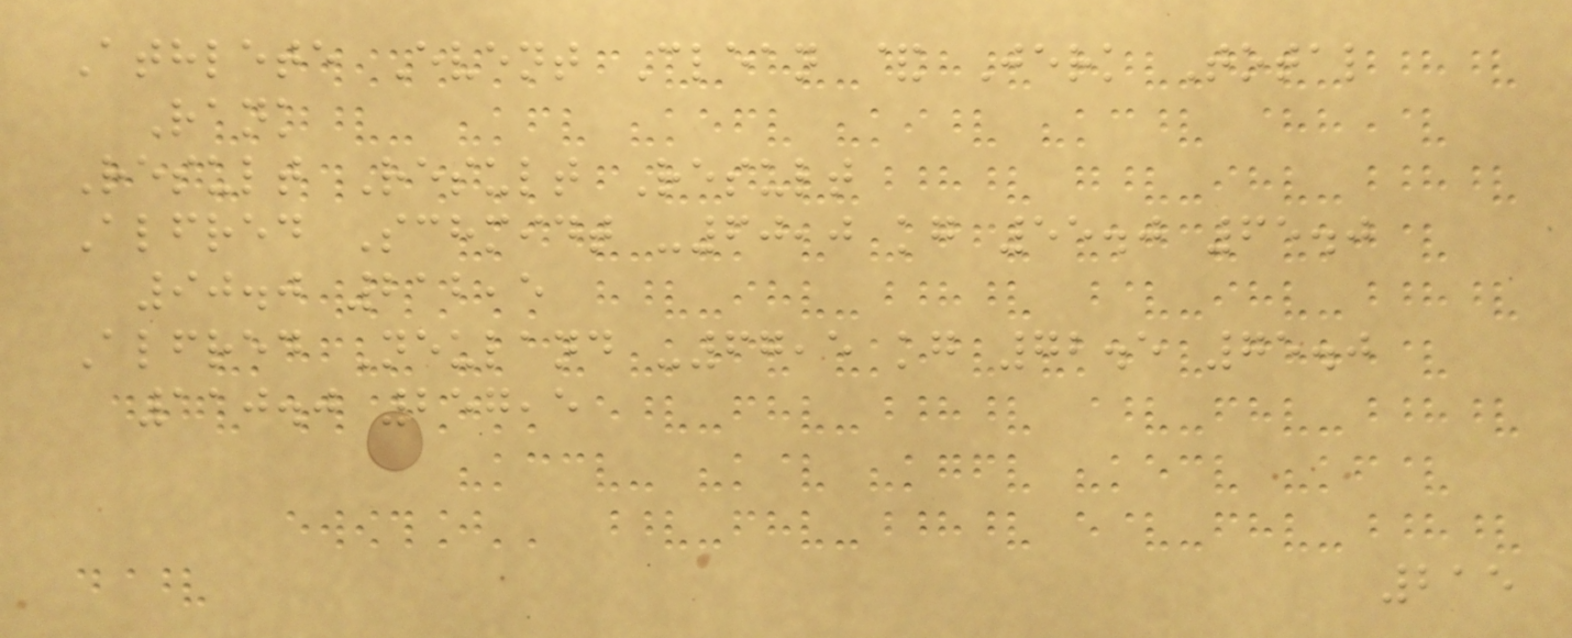Athlete Event Clean & Jerk Total
Rank
Result Result Result
Alfred Schmidt -60,0 kg 55.0 65.0
90.0 212,5
Alfred Neuland -67,5 kg 72.5 75.0
110.0 257,5
215
